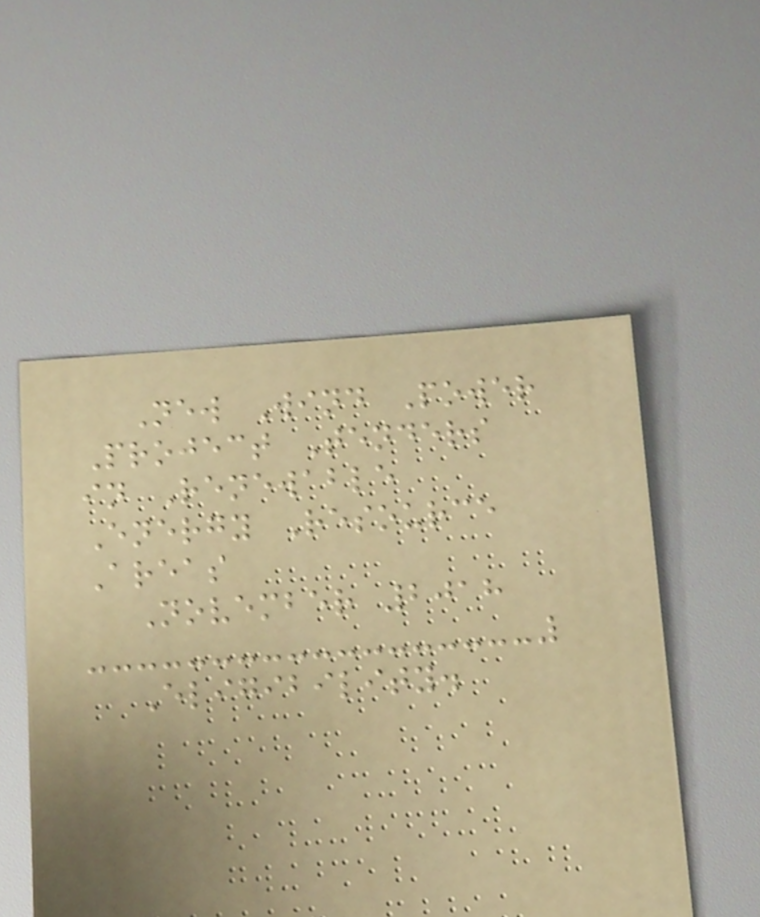New Wind Power
Project Tenders
in Renewable
Energy Resource
Areas
November 2018
Eligibility.
